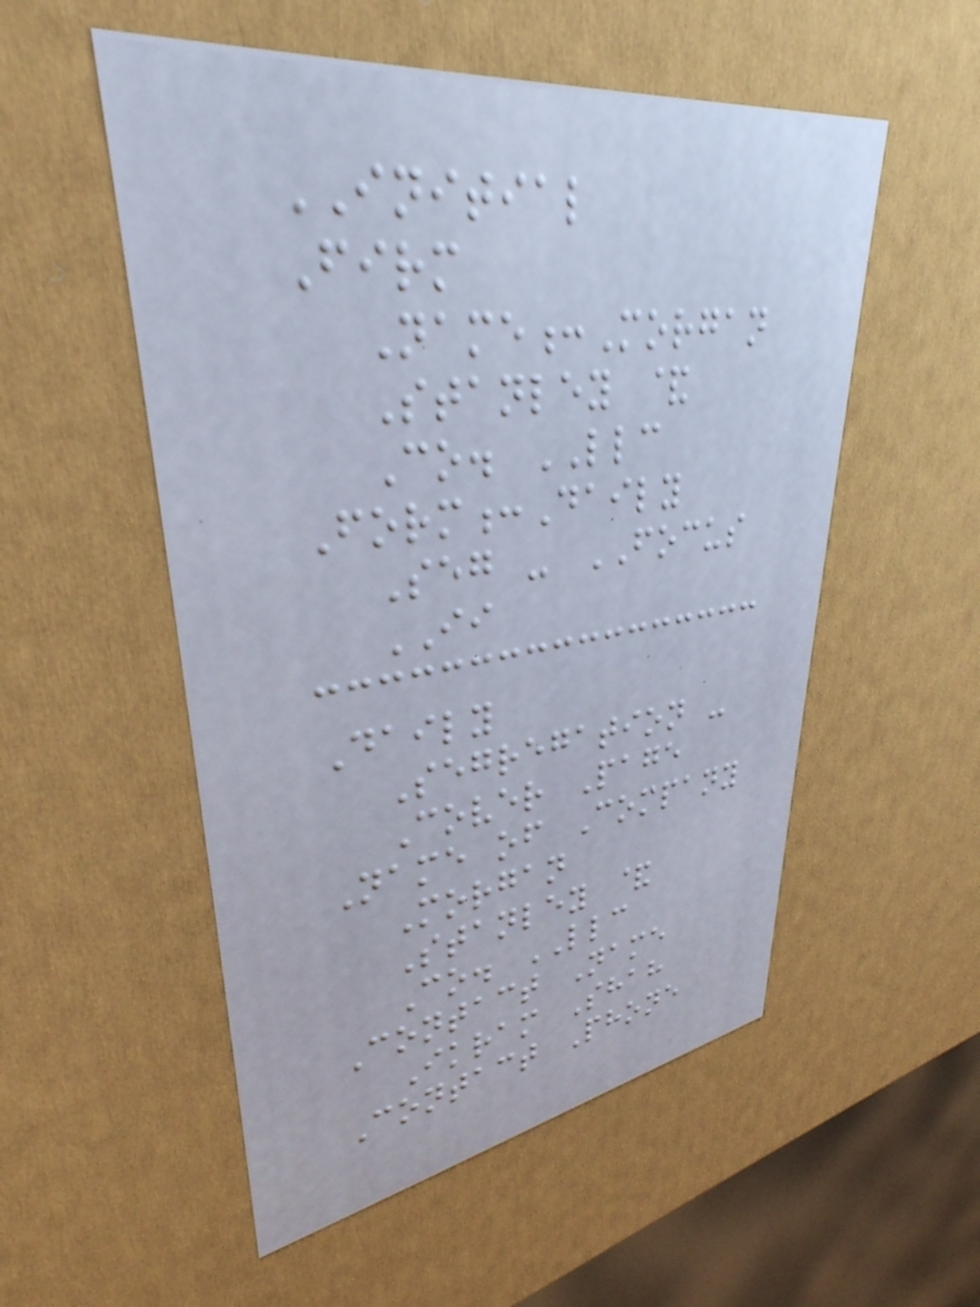INITIAL
Firm
Name:Morgan
Stanley &
Co. LLC
Form:Daily
Seg - FOCUS
II
Daily
Segregation -
Cover Page
Name of Company
Morgan
Stanley &
Co. LLC
Contact Name
Ikram Shah
Contact Phone
